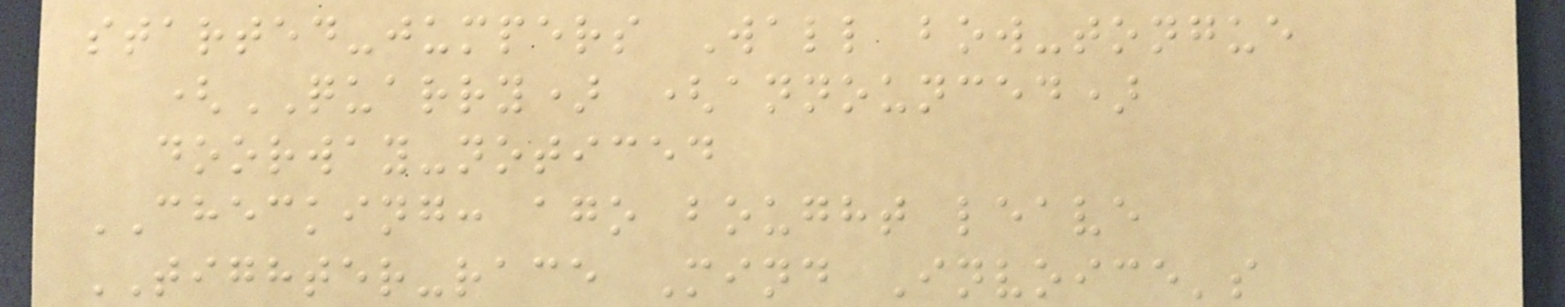started-jumpers Wall bow-tongue
(QUARRY) (announced)
doorway-noticed
CHECKING: ago bought leave
TIGHTER-race Mind Invoice's
